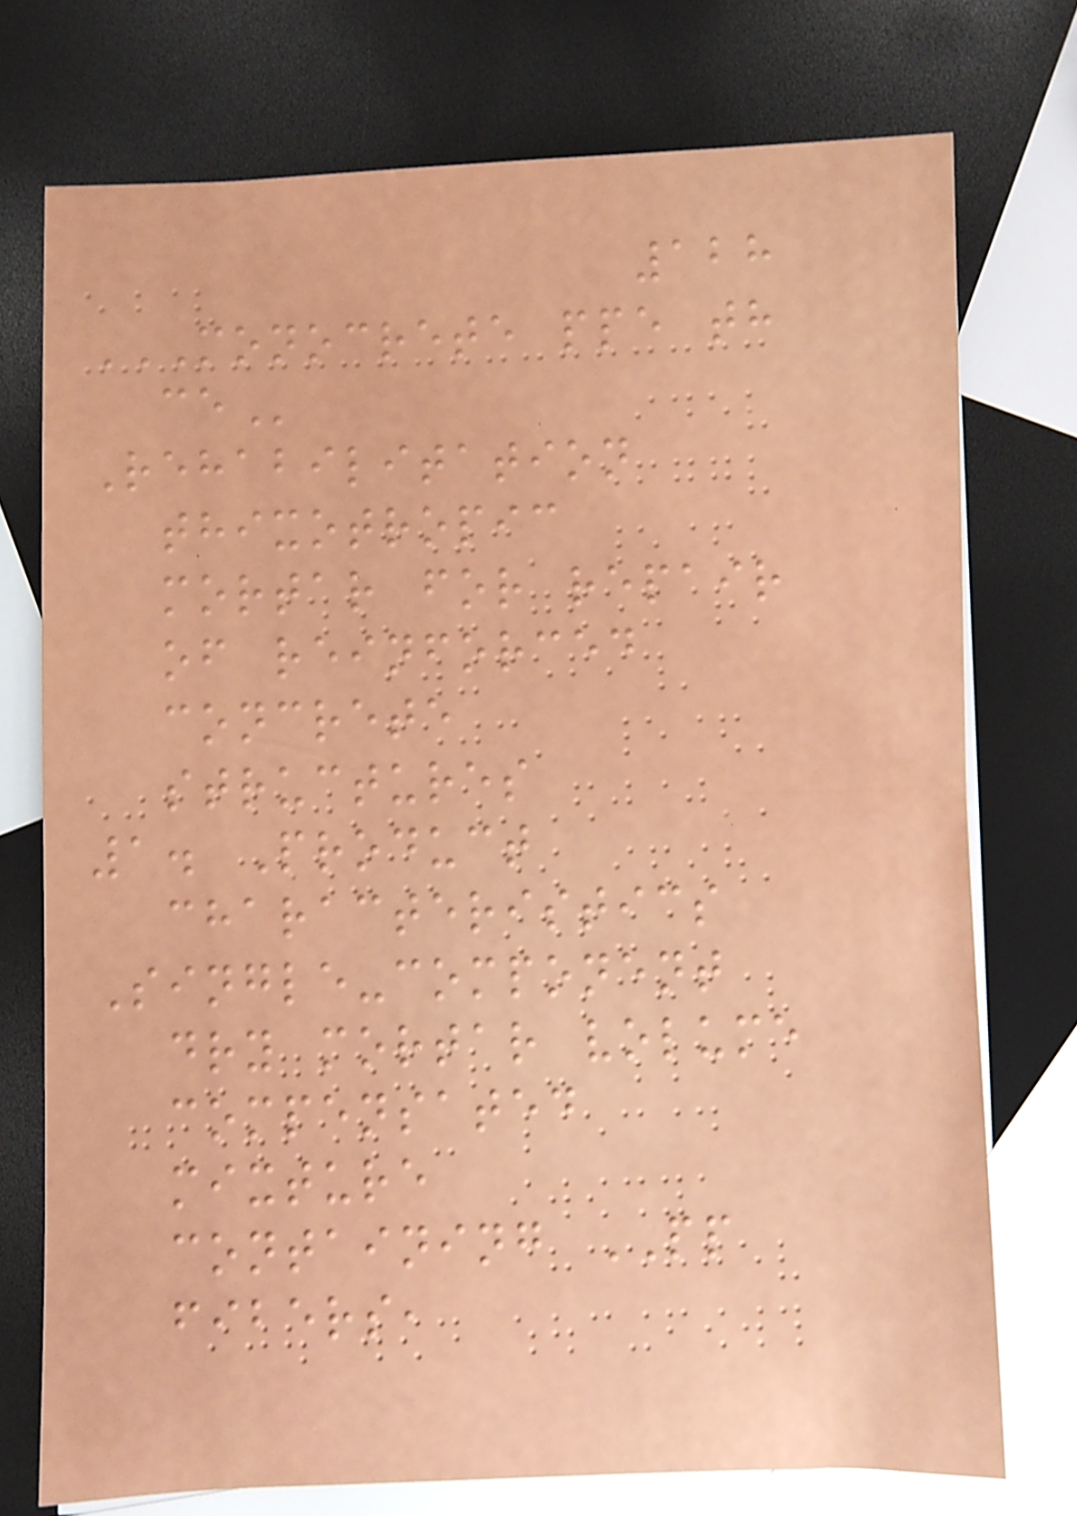128
MONOCRETE PPE TH
CE
Rehabilitation
thixotropic
mortar for repair
of reinforced
concrete
structures
1. Product
characteristics
Single-component
dry mortar volume
compensated
mixture
containing PP
fibers,
